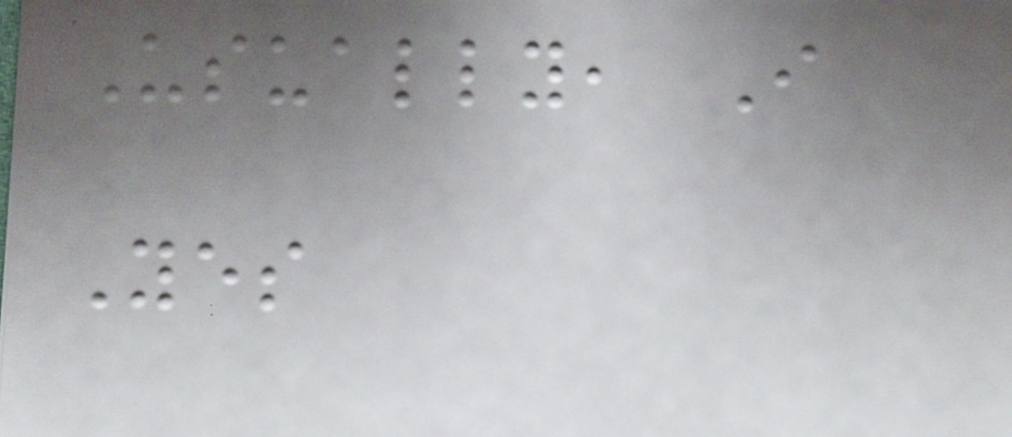Usually, I
Yes
